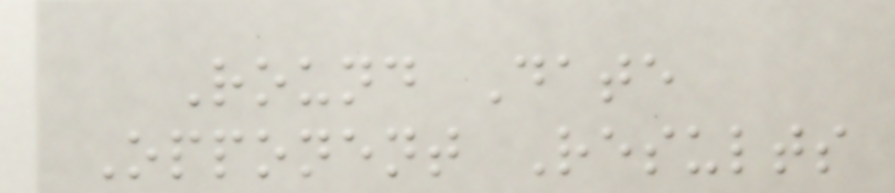Round Date
Opponent Results
